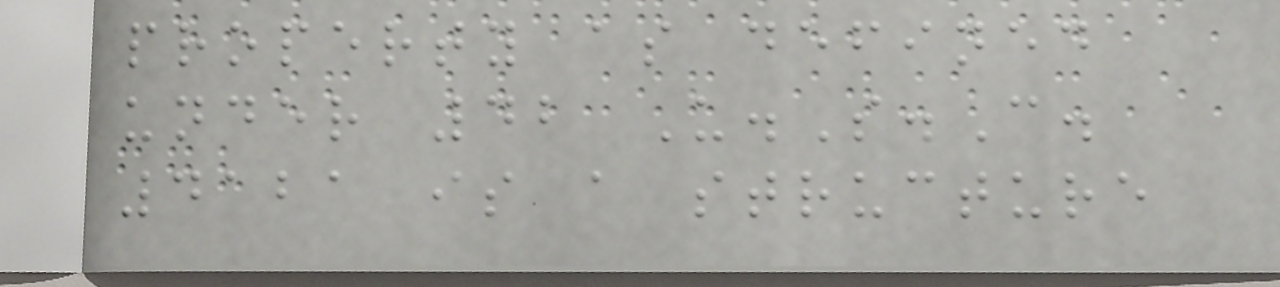property as defined
under 42 U.S.C.
4121 is a structure
